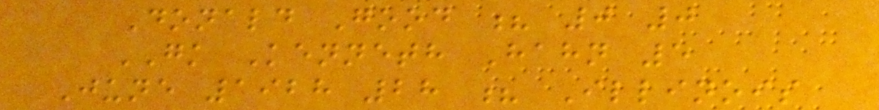Donald Good ? 0 0
GK Kenneth Hahn 5
June 1928 28 ? Illinois
